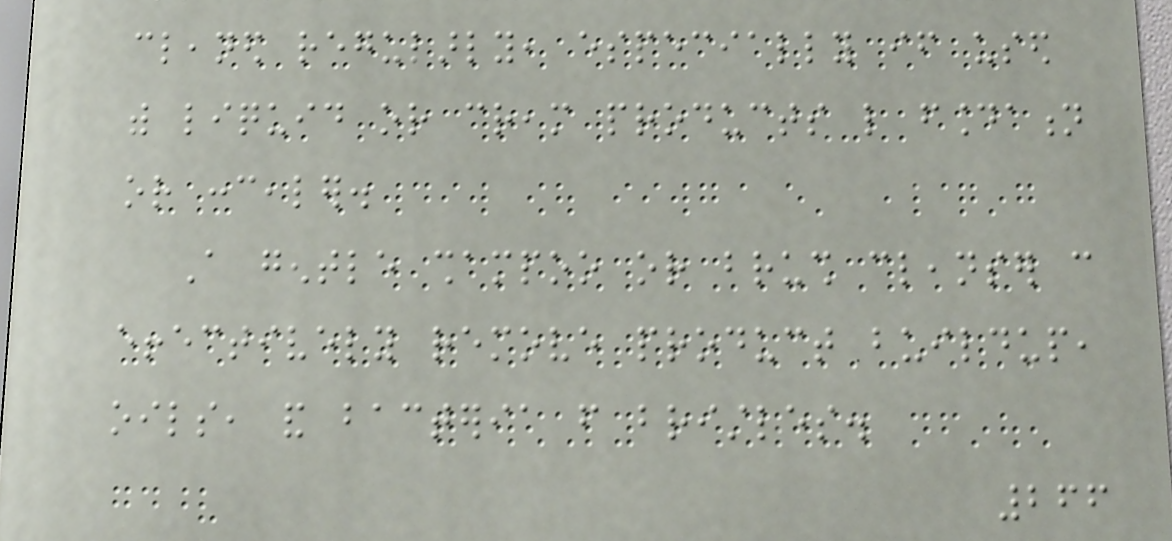cleaned regularly, especially if used
with liquid or cream products like foundation
or concealer.
A gentle shampoo or brush cleanser can
effectively remove product buildup,
oils, and bacteria from bristles.
266
